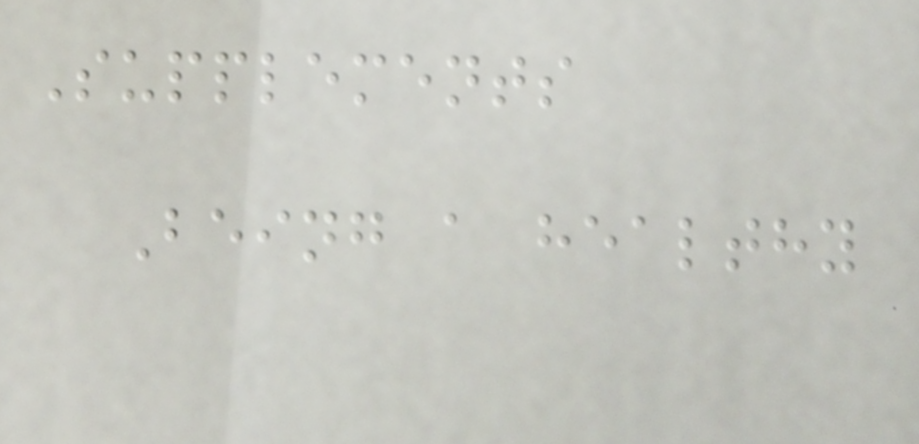Supplements
Being a healthy
